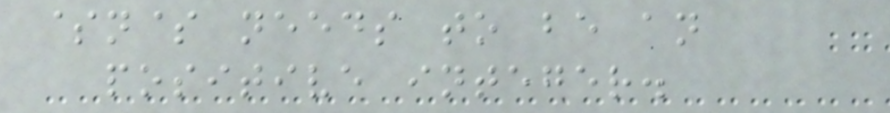$n$ needs to be an
positive integer.
